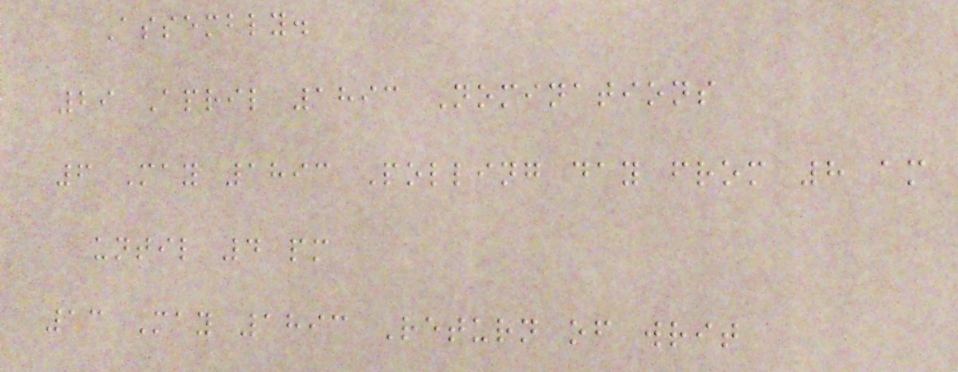Assembly.
29 April 1893 Nominations
6 May 1893 Polling day from 8 am
until 4 pm
13 May 1893 Return of writ
